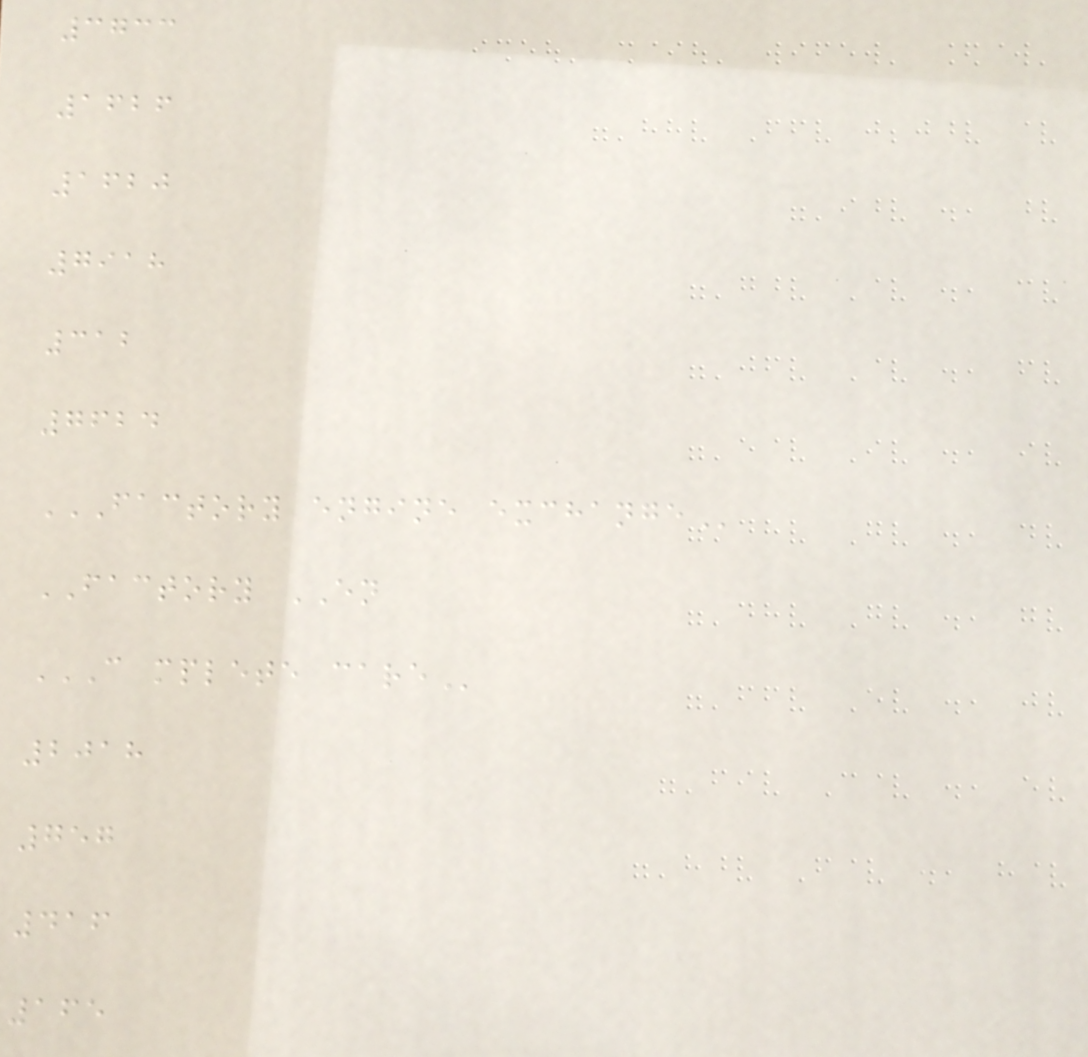3733
1626
1620
7918
312
7624
FACTORY ENGINE EXCHANGE
FACTORY EN
C MPLETE CARE
2018
757
416
165
